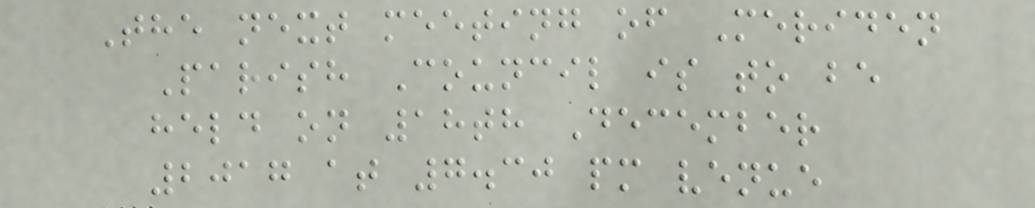The next meeting of Meriden
Parish Council is to be
held on 18th December
2017 at 7.30 pm venue
